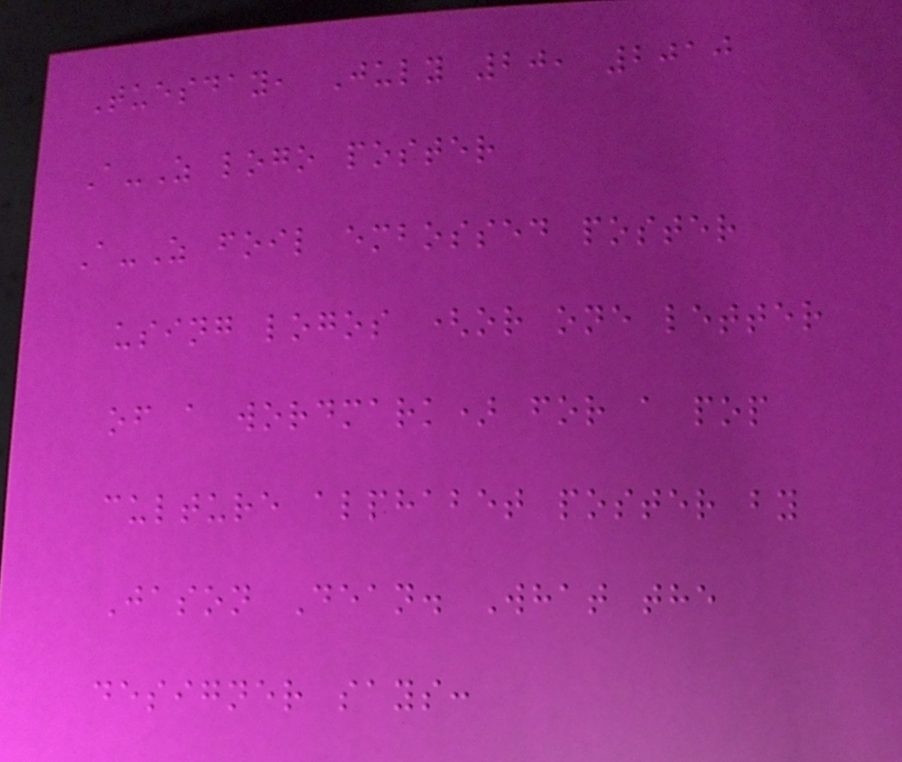Tuesday, July 20, 2010
A-Z logo poster
A-Z foil embossed poster
using logos (or one letter
of a wordmark) for a pop
culture alphabet poster by
Jason Dean. What the
designer says:
